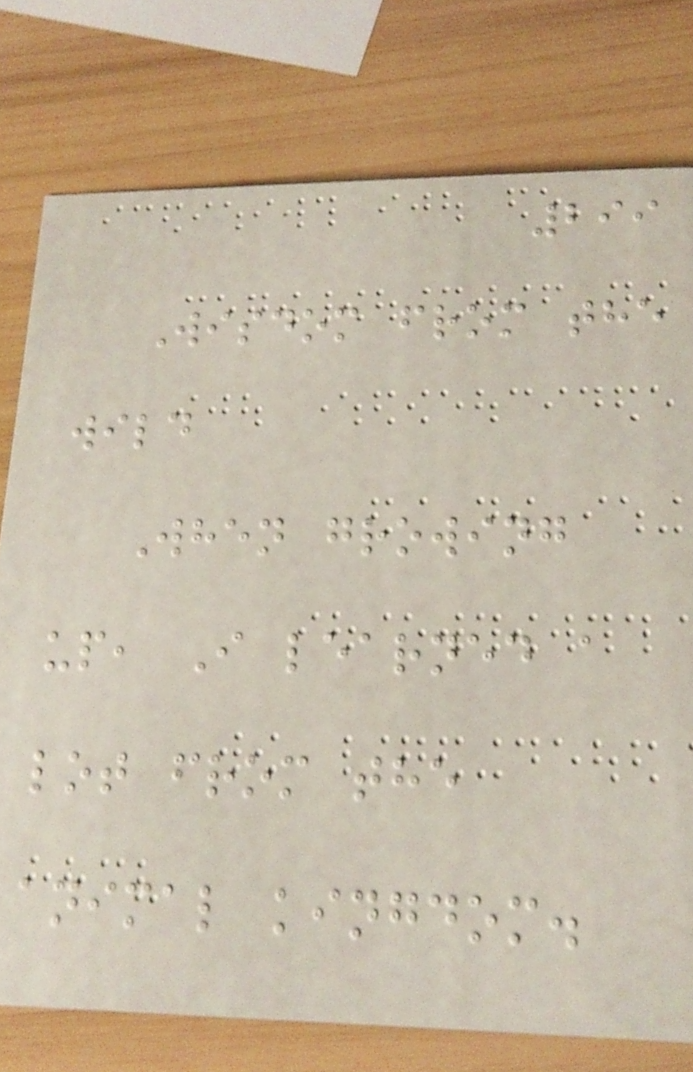299
Wisdom from the
wild
When growing
up, I learned a
lot from the
animal kingdom.
